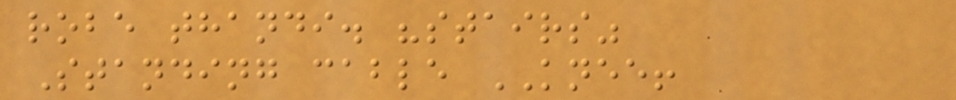robe thandi. "stairs"
Standing cable KNEE!
